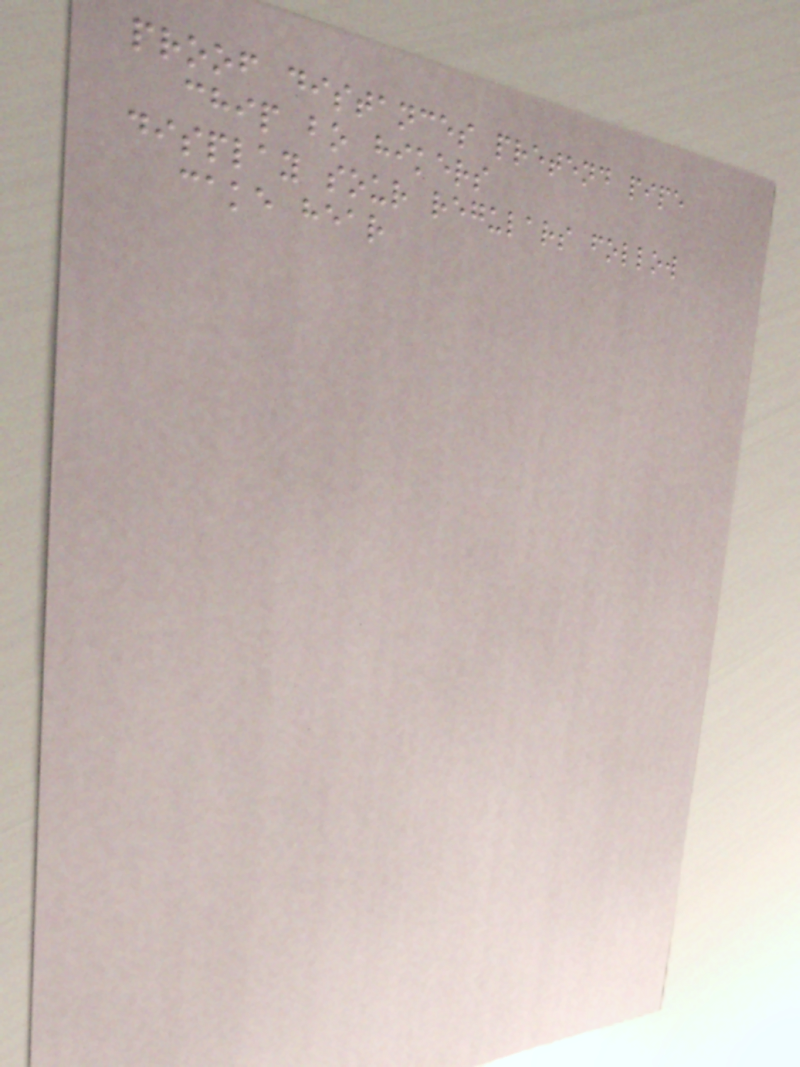proof distances pretend pipe
chip bo hikers
display sour regulars follow
cake hear
